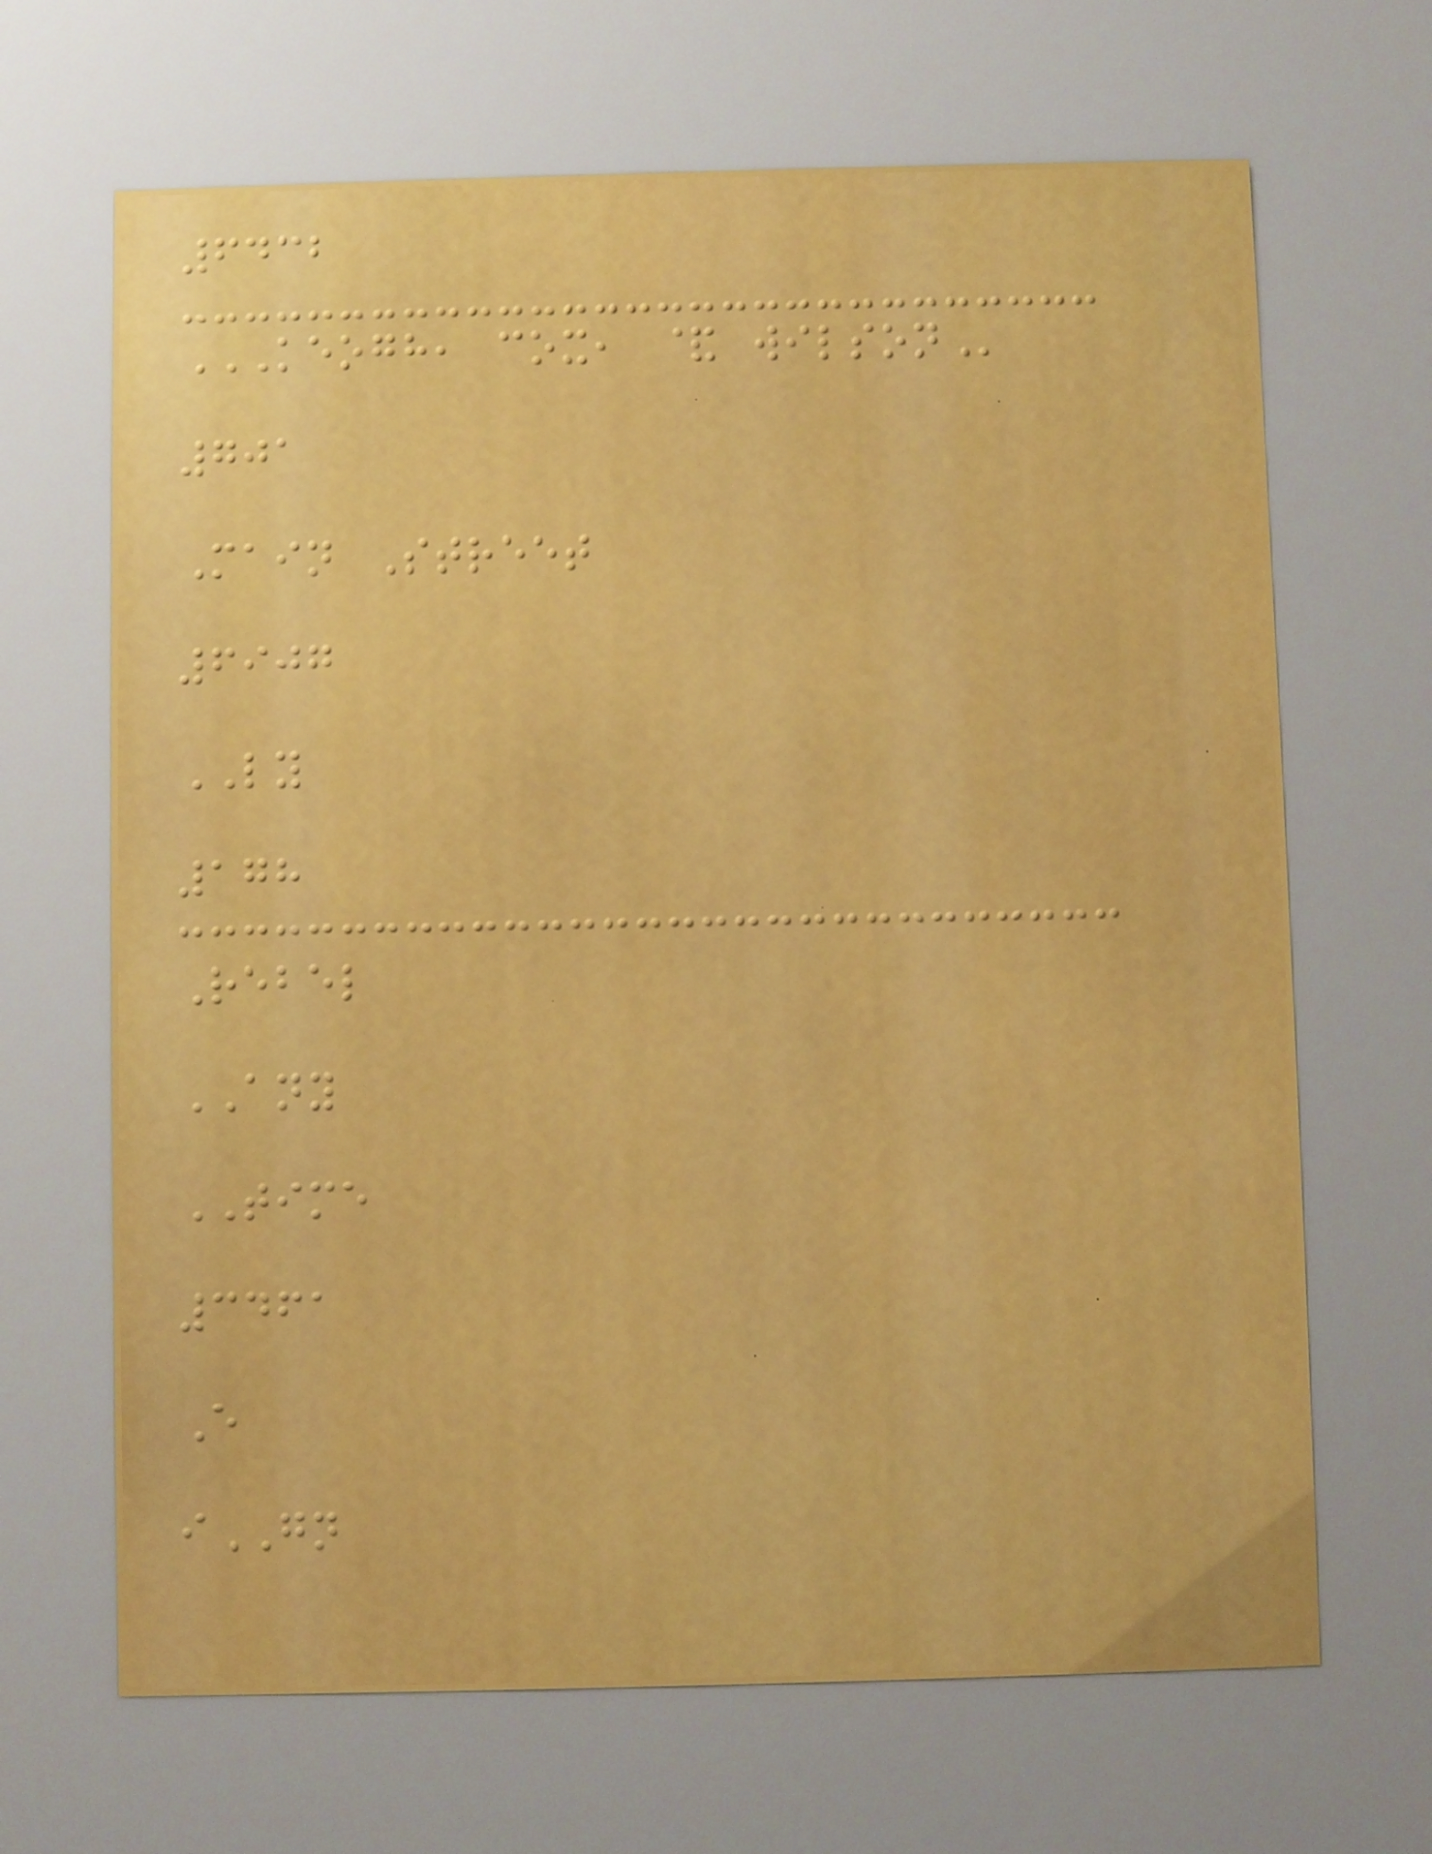6432
KEOGH, COX, & WILSON
701
Main Street
6907
LY
178
Rebel
ANY
TIME
3461
E
iGN
